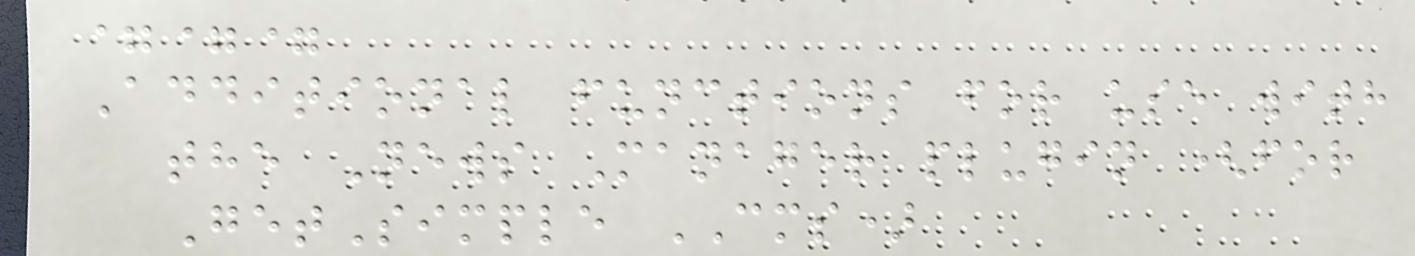===
Additional functions for use with
the News Manager plugin (for
GetSimple CMS)
